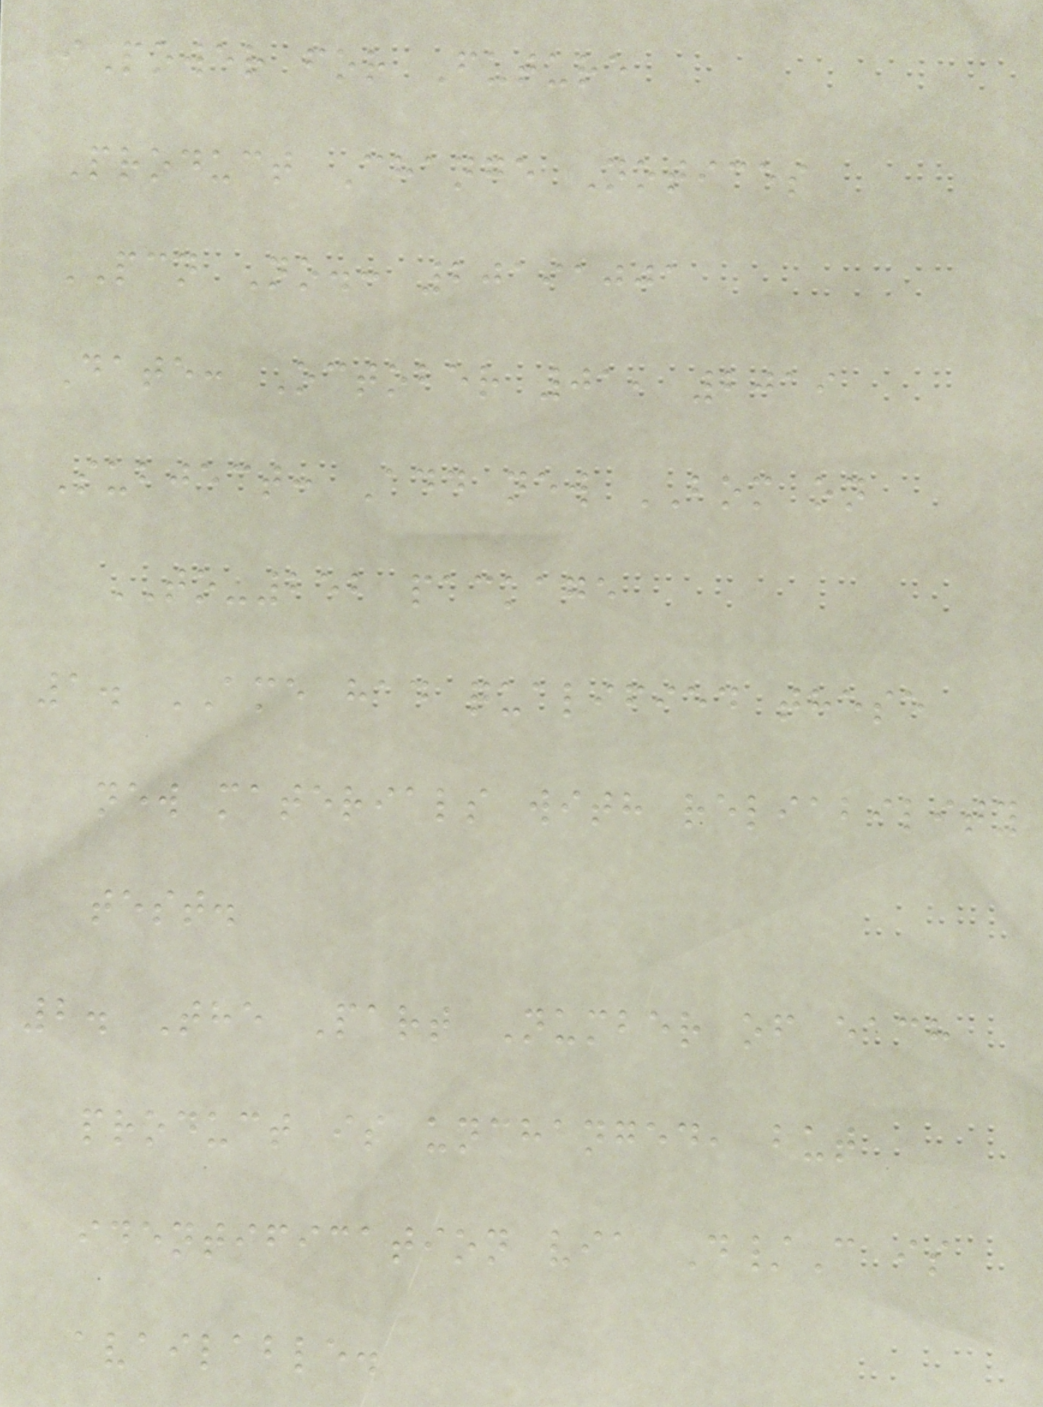iPower for Future
Product Change Notices
PCN No.: 20191001
Date: October 01, 2019
Subject: Add new BOM on
TO-252 package
1. AME had qualified these
new materials with reliability
test.
2. The Part Number of each
product is unchanged, but
identification via D/C is
available.
